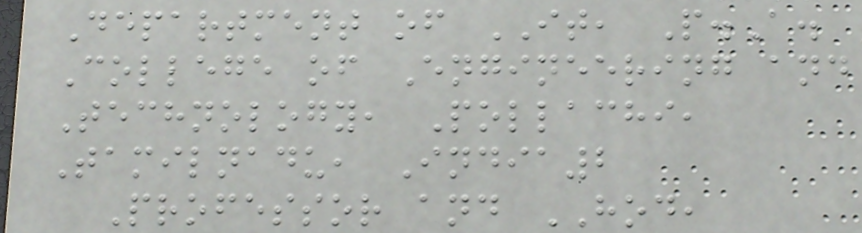Department of IT, P.A.
College of Engineering and
Technology, Pollachi,
Tamilnadu, India2
Professor and HOD,
